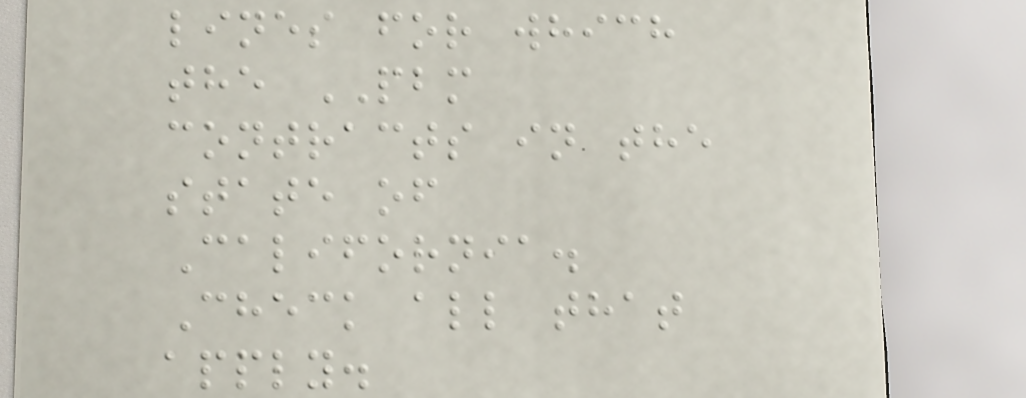lines for which
the PBM
contracts in the
state of
California.
Check all that
apply.
